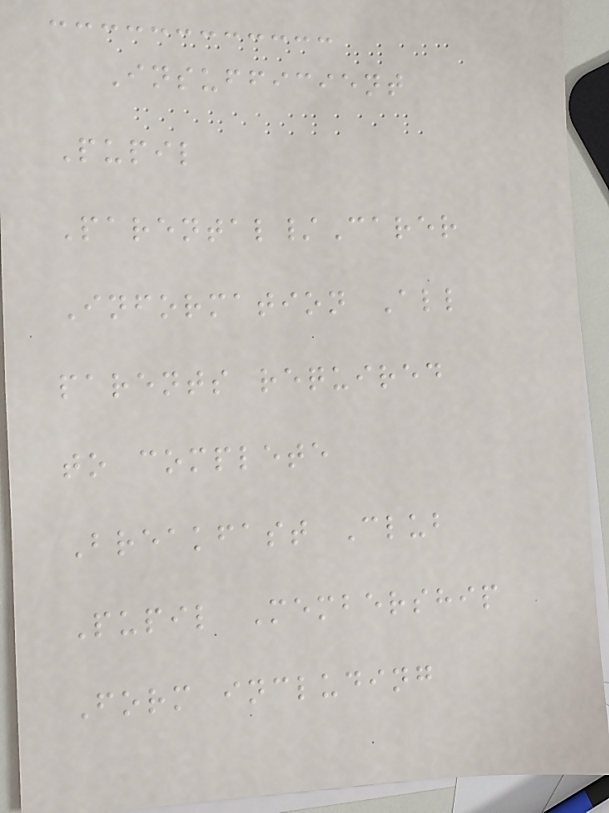Insufficient
Pupil
Parental/Carer
Information All
parents required
to complete
Breakfast Club
Pupil Membership
Form including
